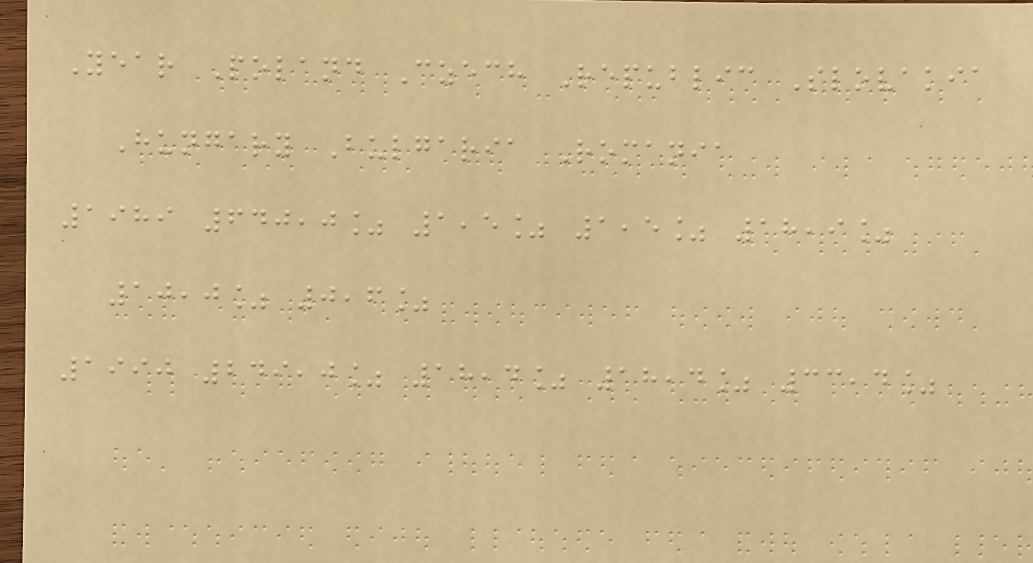Year Poland Czech Republic Slovakia
Hungary Bulgaria Romania
1989 640,0% 1,5% 1,5% 18,9%
10,0% 0,6%
1990 249,0% 18,4% 18,4% 33,4%
